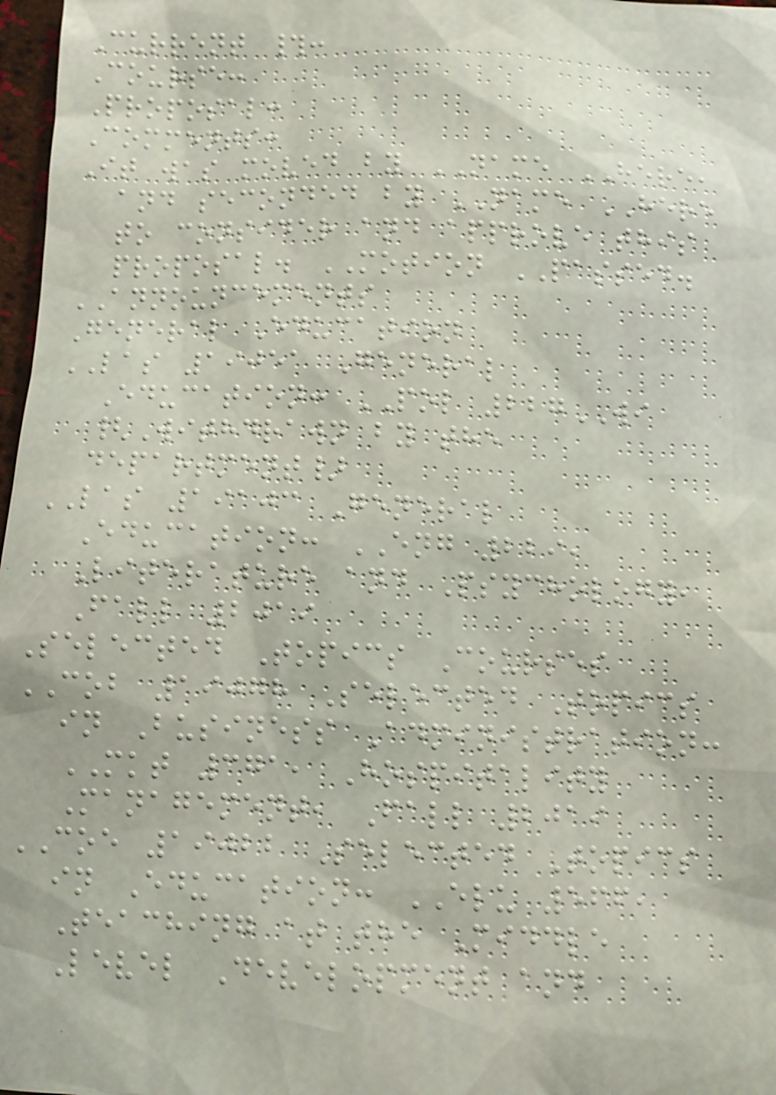Current #:
Course:
Proposal:
Comments:
It was moved by NAME HERE,
and seconded by NAME HERE
to consider and approve this
proposal. MOTION PASSED.
ANNOUNCEMENTS
General Education
LAS 19051 General
Education: POL 227WI
{Withdrawn by the
department}
LAS 19103 General
Education: ENG 229,
Literature and Psychology,
Fall 2019
Selected Topics Courses
COB 19078 Selected Topics
in Business Administration:
MKT 371, Hospitality
Management, Fall 2019
COE 19022 Selected Topics
in Education: ELU 566,
Teaching at the Middle
Level Development and
